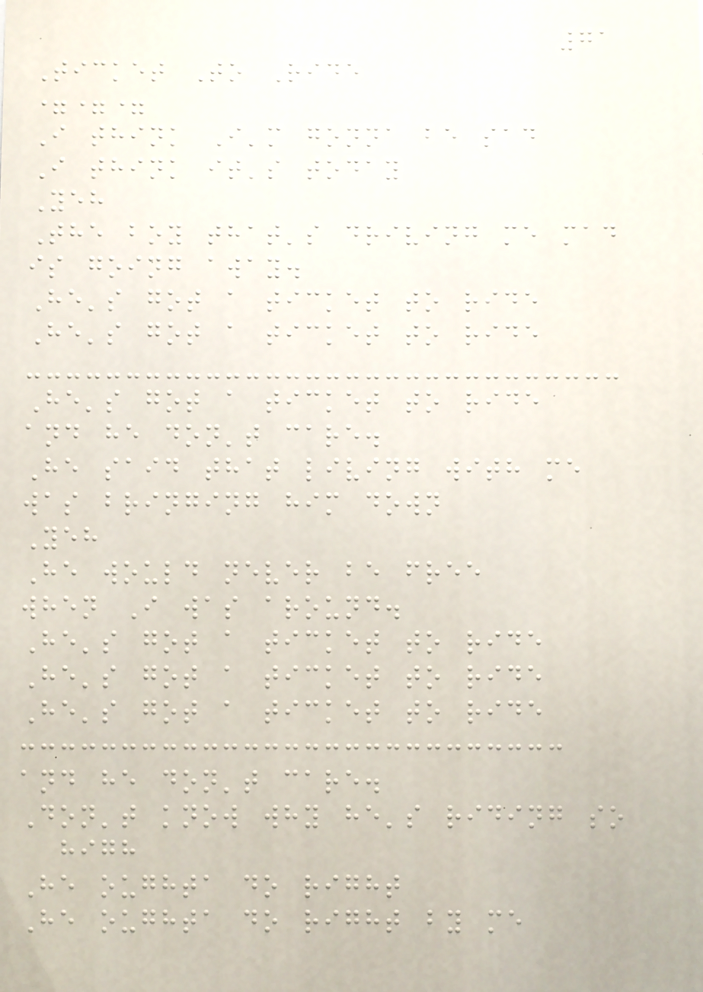71
Ticket To Ride
===
I think I'm gonna be sad
I think it's today
Yeh
The boy that's driving me mad
is going away.
He's got a ticket to ride
He's got a ticket to ride
He's got a ticket to ride
and he don't care.
He said that living with me
was bringing him down
Yeh
He would never be free
when I was around.
He's got a ticket to ride
He's got a ticket to ride
He's got a ticket to ride
and he don't care.
Don't know why he's riding so
high
He oughta do right
He oughta do right by me
